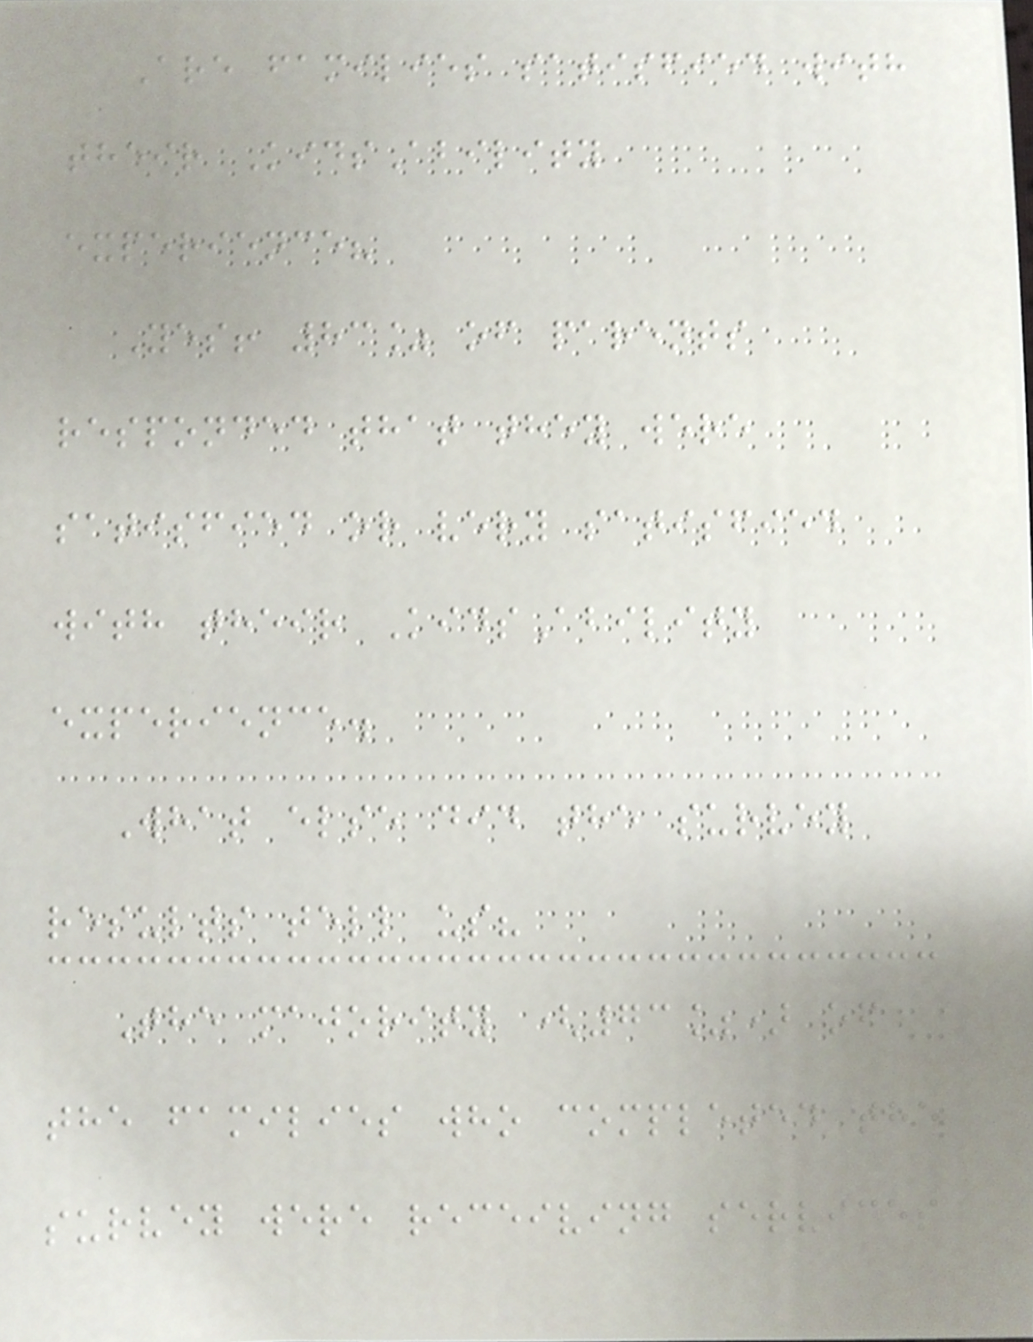Are families satisfied with
their KidsAbility
experience?
Yes! 83% of parents
responded that they were
satisfied or very satisfied
with their KidsAbility
experience.
What else did the survey
results tell us?
The majority (73%) of
the families who completed the
survey were receiving services
